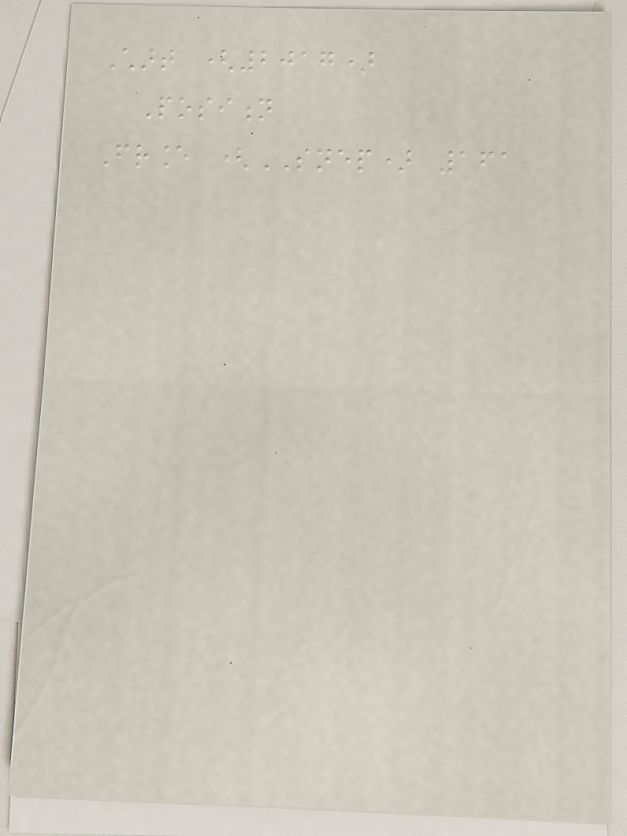Chart (2017)
Position
France (SNEP) 161
